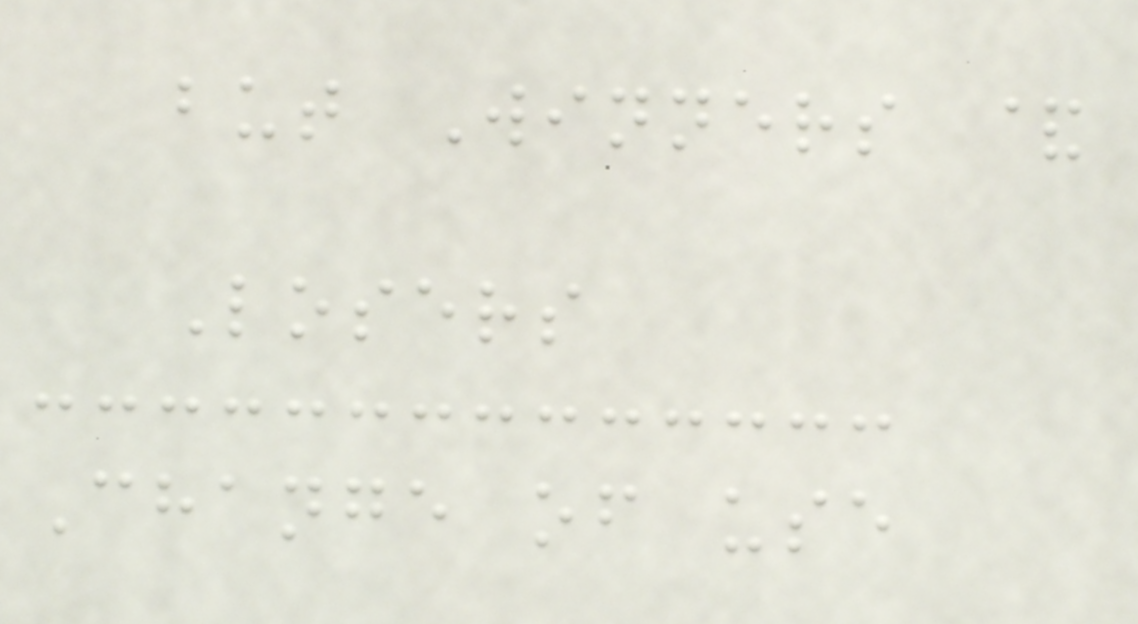but Winners &
Losers
Change of use
